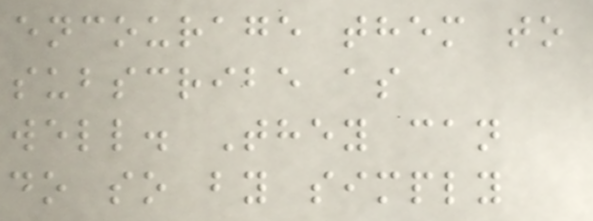encourage them to
subscribe as
well. They can
do so by simply
